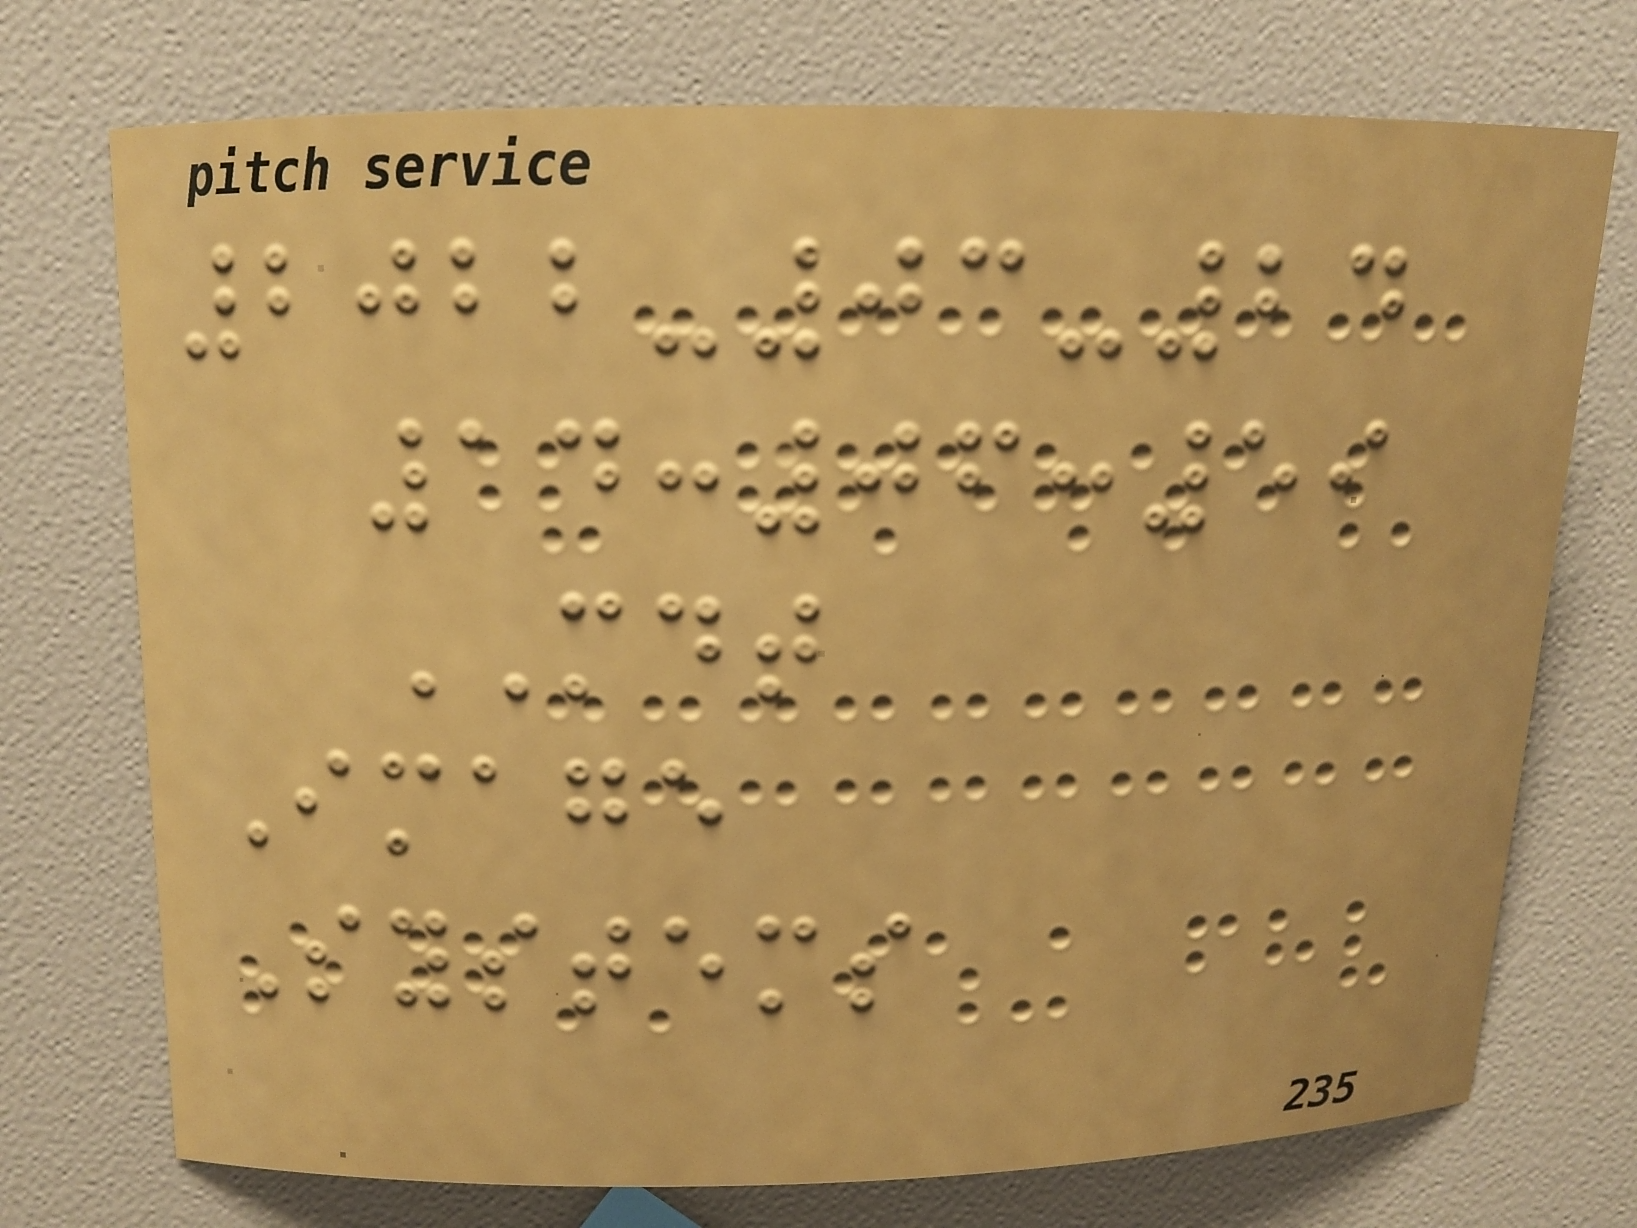2022-03-24
14:06:59
MDT
Image
Systems
